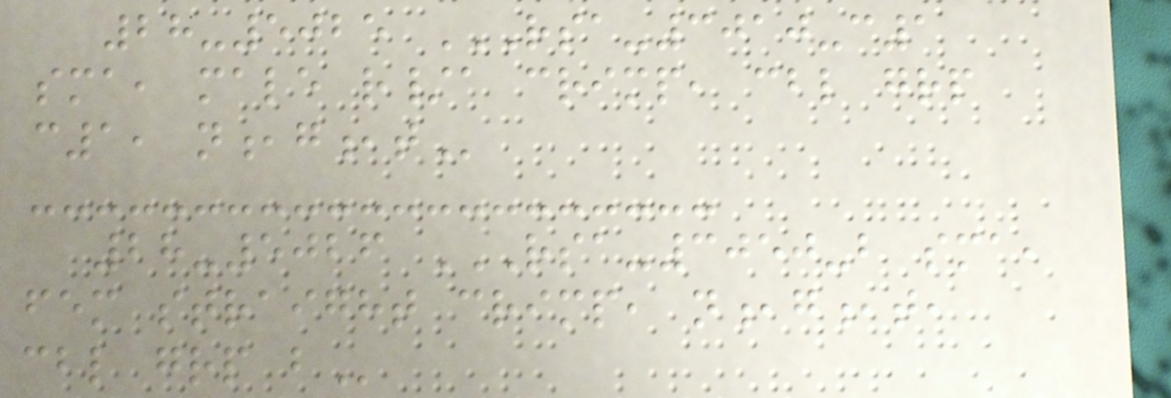28-5025 RSA-3010-C1
SMA, MALE R/A CRIMP, CBL GRP
C1, N,G,T
28-5026 RSA-3050-B SMA,
FEM STRAIGHT CRIMP, N,G,T,
CBL GRP B
